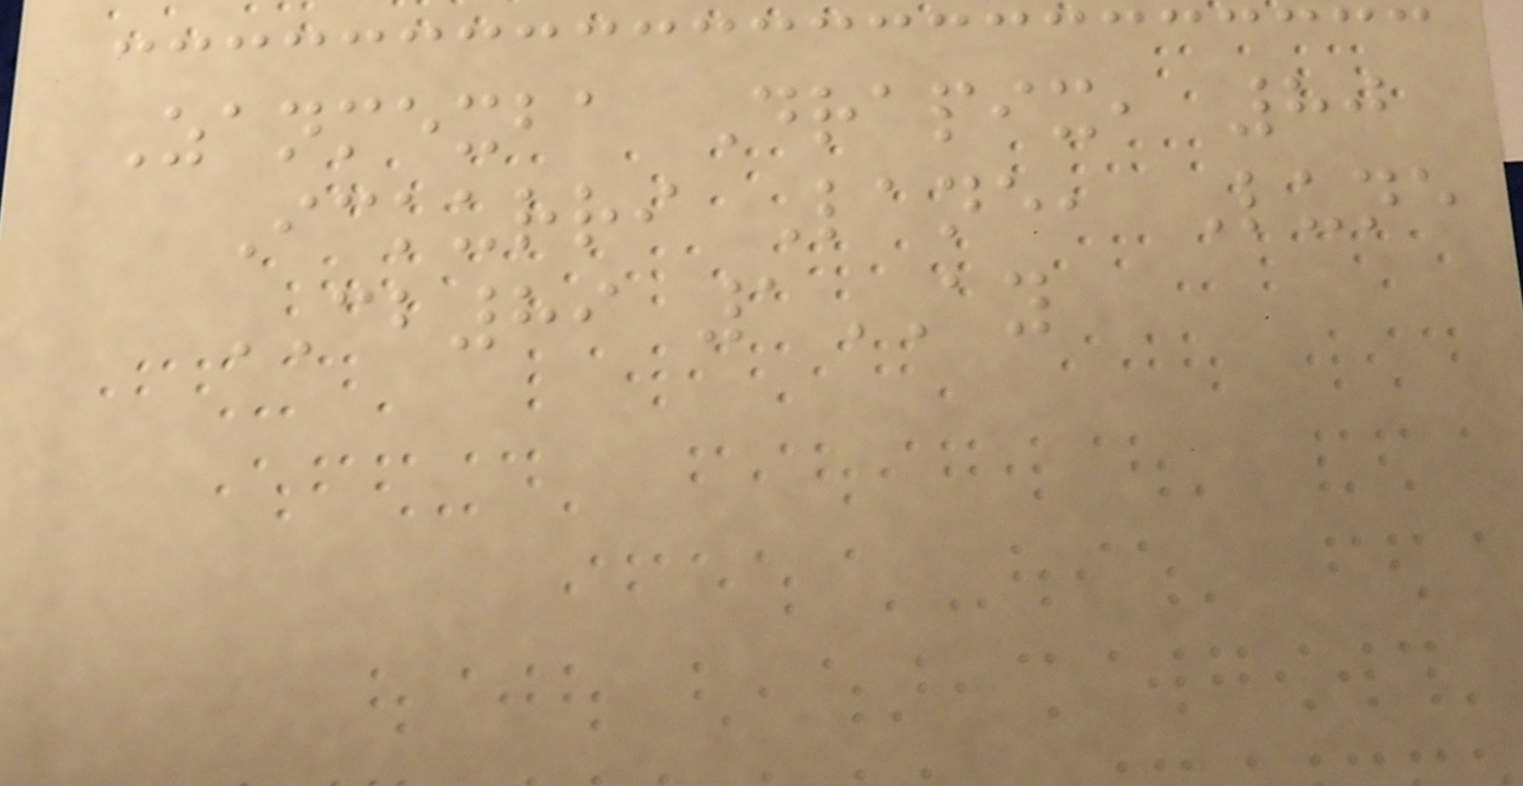Zanmexba Drapix, 80
Ickurri Lane, Lune
CB89 1AY
